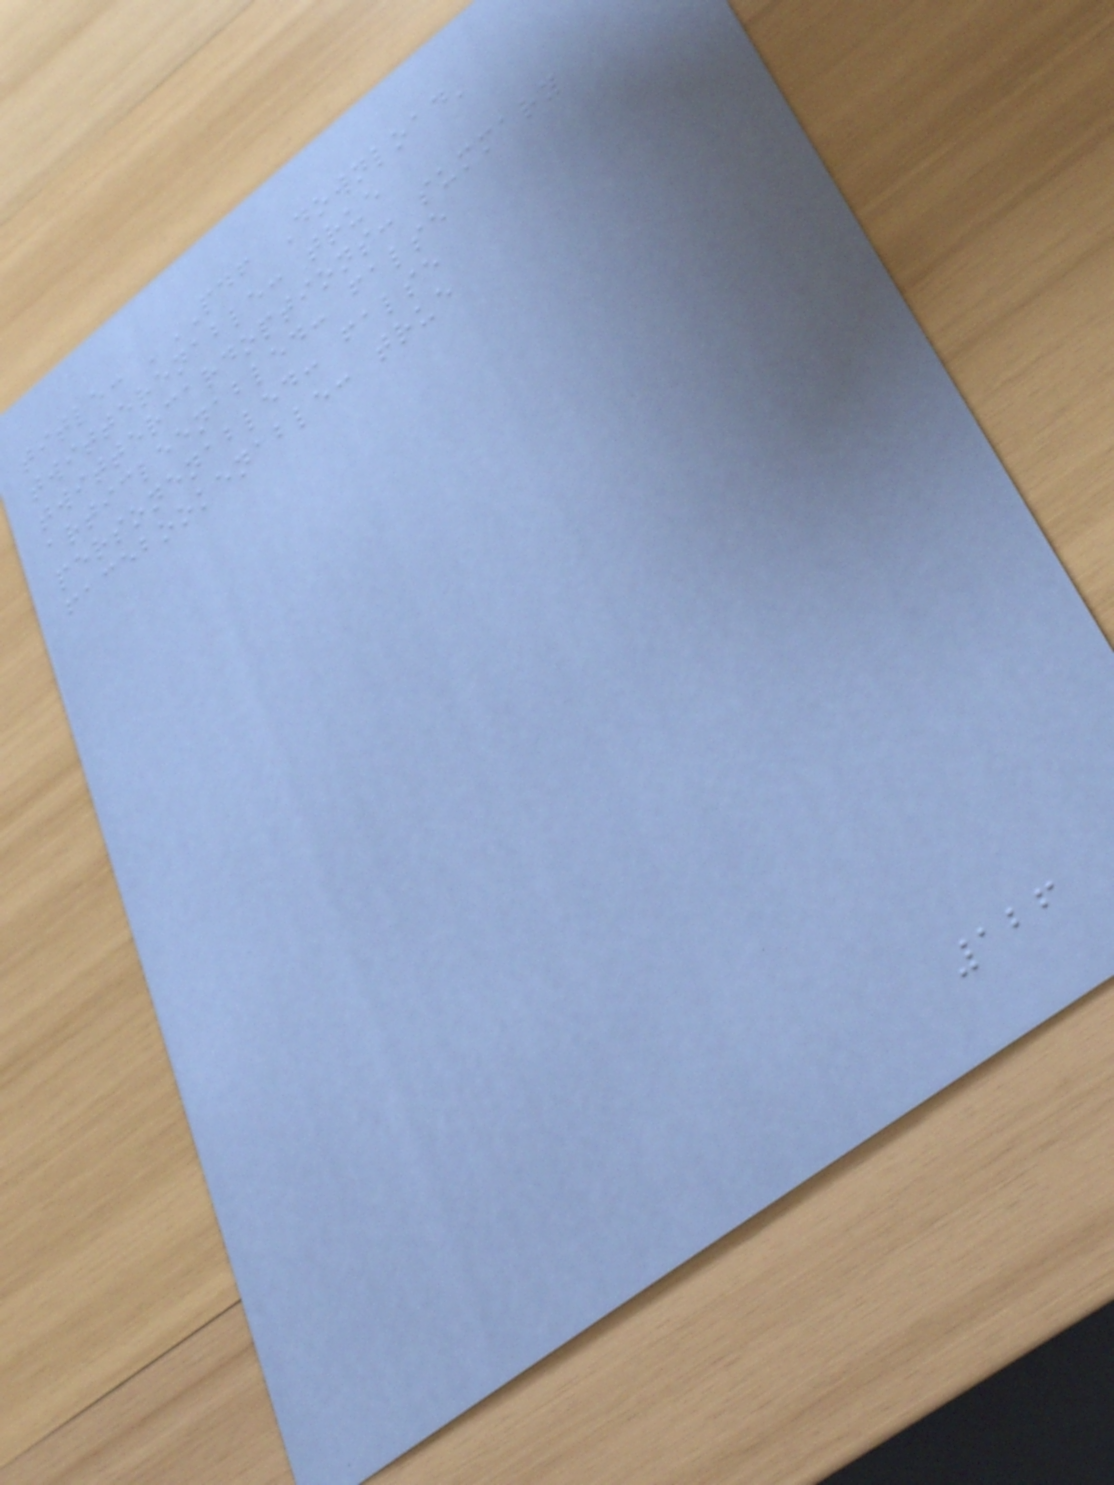title: 'PDF Download'
twitterenable: true
twittercardoptions: summary
articleenabled: false
personenabled: false
facebookenable: true
126
